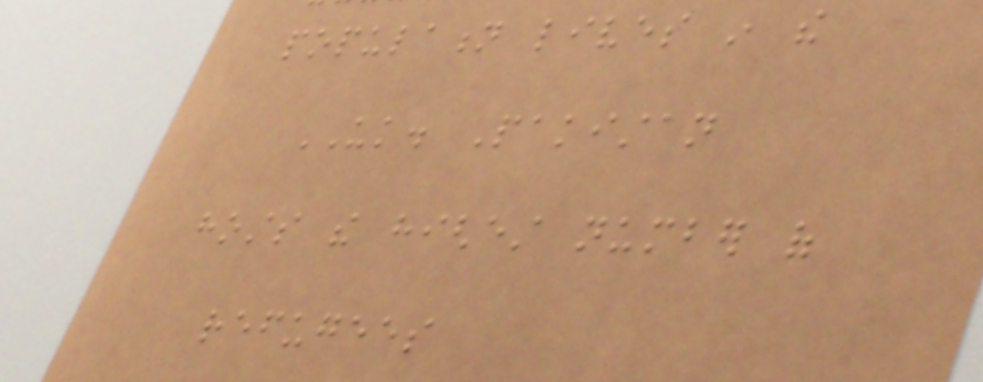population lives in the
UK. Pakistan
hosts the highest number of
refugees
